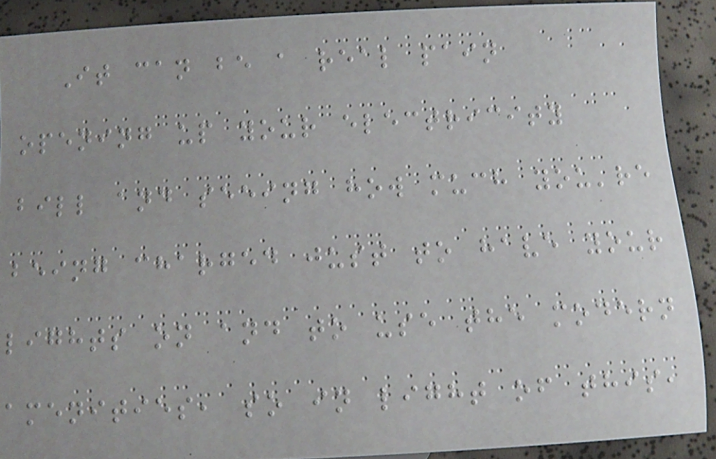It can be a real pain
opening up your electricity
bill and seeing how much you're
being charged just to have your
lights on and to use the modern
amenities, so in light of this,
